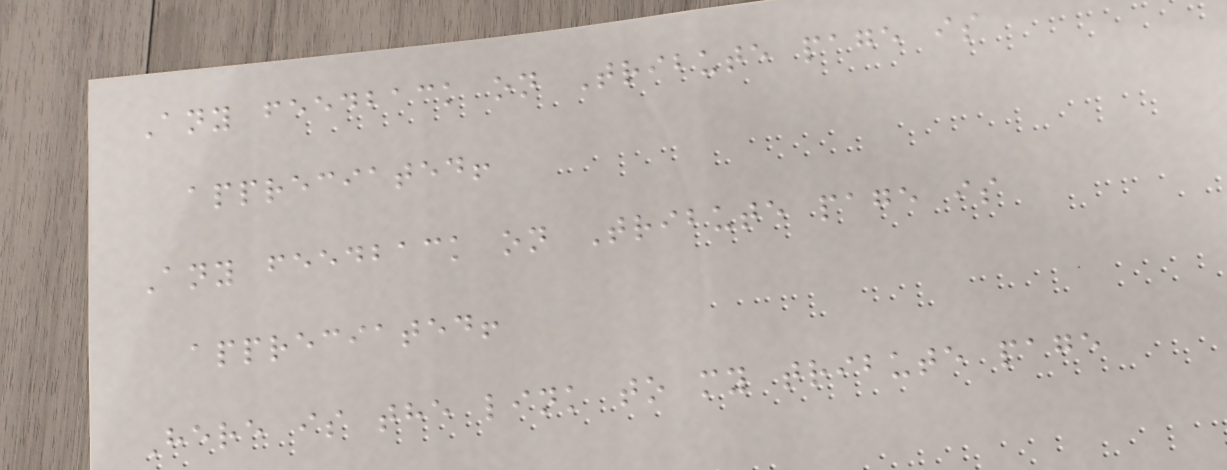Any feedback on Tribute page is
appreciated!
Any feedback on Tribute page is
appreciated!
Here is the link to my tribute page
